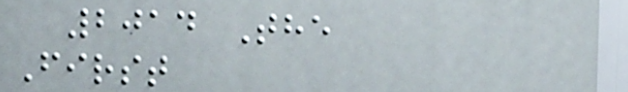2014 The
First
